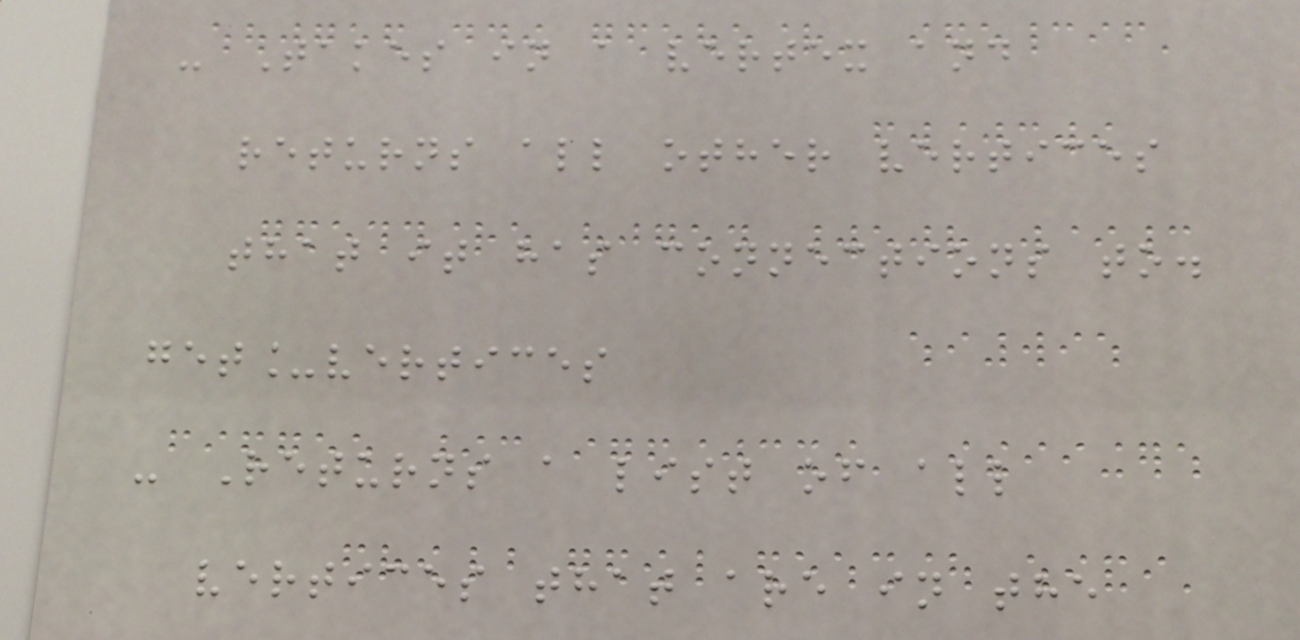- Takes in a vertex and
returns all other vertices
that it has connections to.
get_vertices
- Returns a list of all
vertices that are in the
